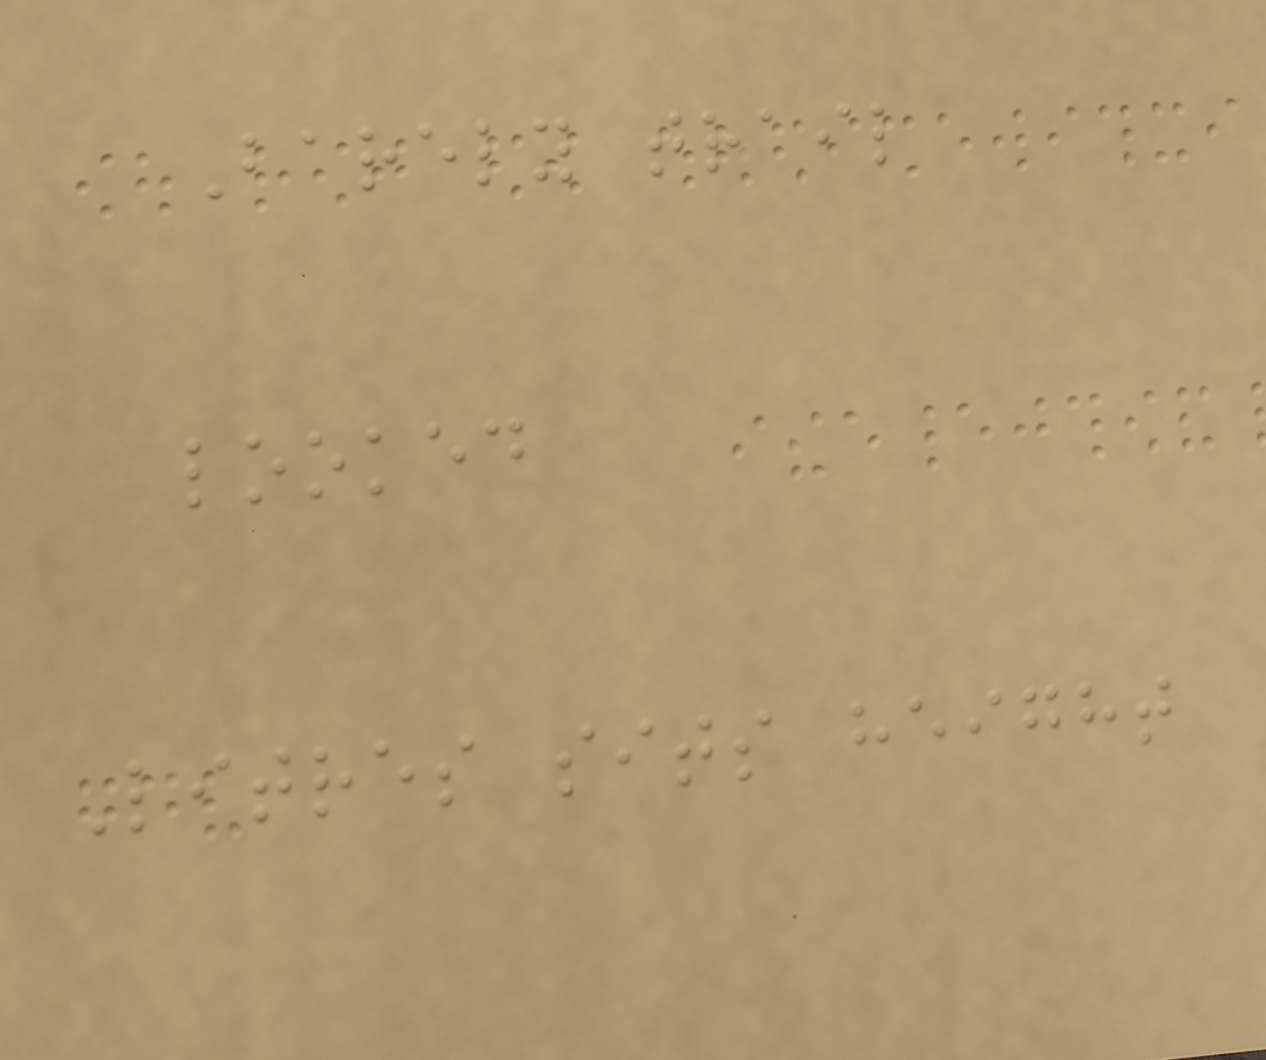Barely trail
looked
Litres sits height
